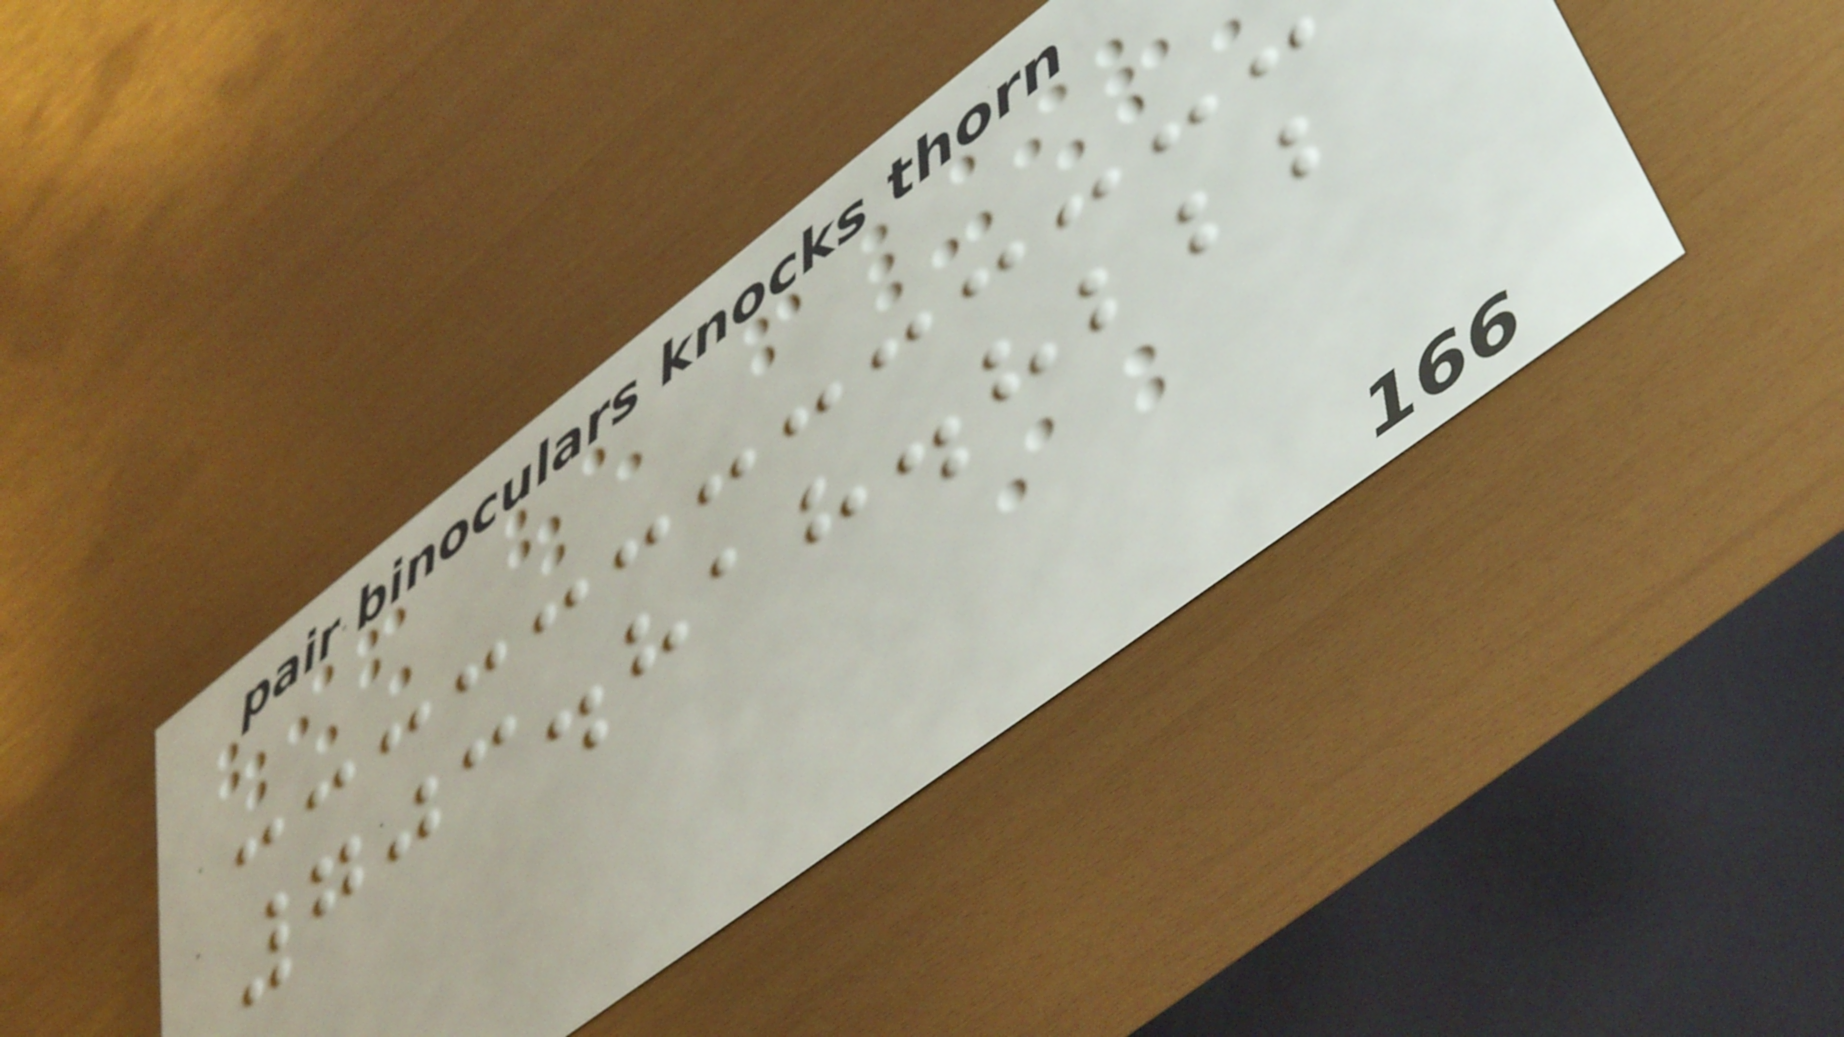703.818.8222
